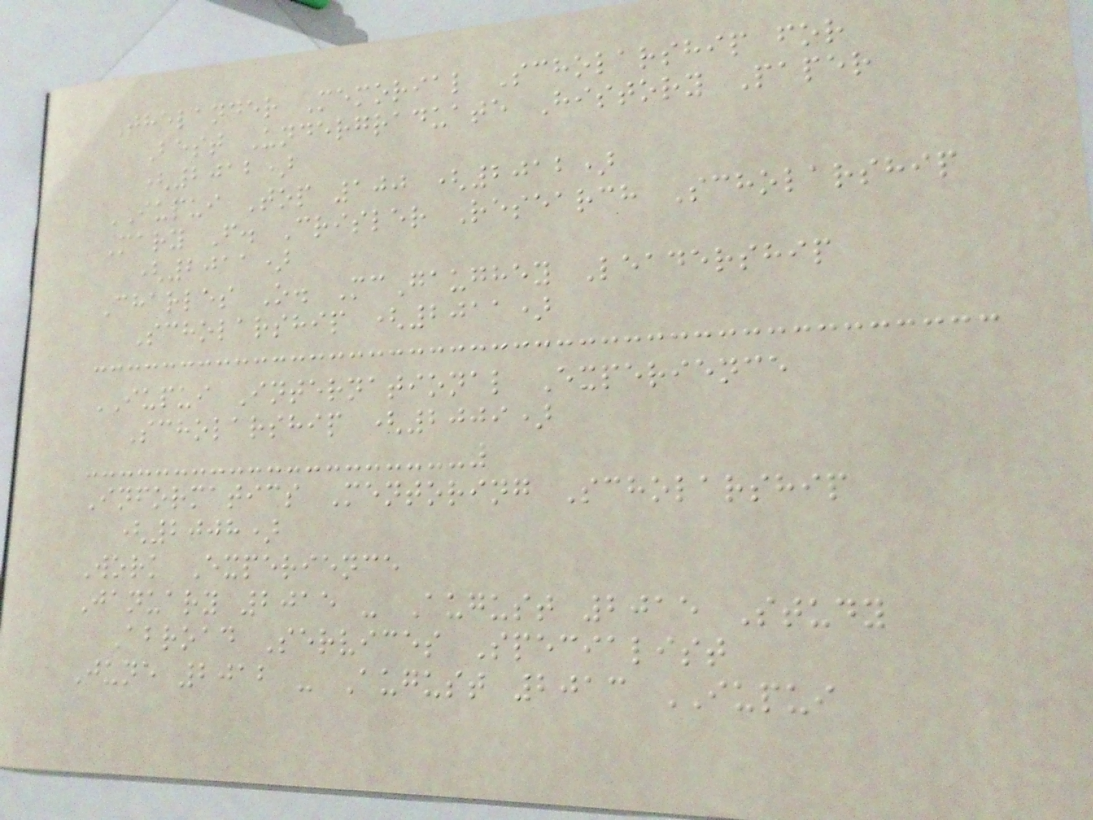Thelander Memorial Scholarship for
Best Undergraduate History Paper
(2012)
IUPUI Top 100 (2012)
Mary F. Crisler Research Scholarship
(2011)
Charles O. McGaughey Leadership
Scholarship (2011)
IUPUI International Experience
Scholarship (2009)
Informatics Mentoring Scholarship
(2008)
Work Experience
January 2015 - August 2015 Study
Abroad Services Specialist
June 2012 - August 2013 IUPUI
